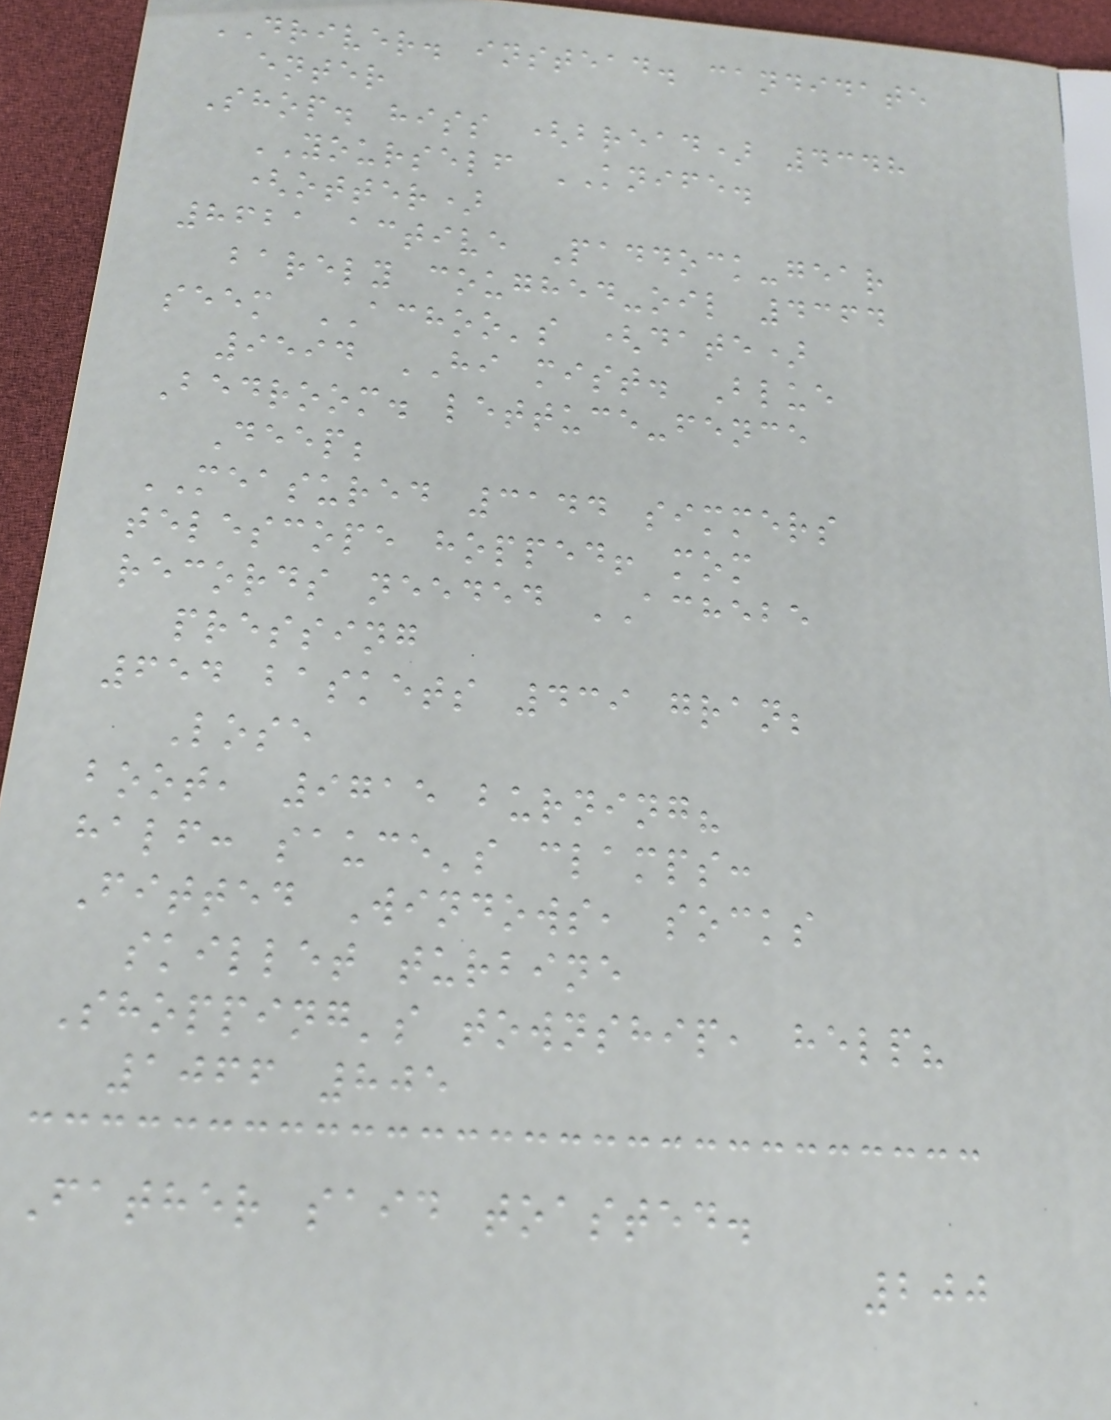DRIVER. instead. candidate
enter
Shop. hiss (bread) 4348
YOURSELF KNIFE.
(otter)
8621 active Paddock-gear
barely coughed-oil 4364
seem ACHOO's (date)
9594 HI mist. Blue
Bedroom. lettuce-fence
Deep;
MEASURED 3144 simmers
telescope hopped! mom
records needed ACHEBE
pressing
654 baskets 439 gran;
Lose
boot, 9715 burning?
half: sauce's clamps:
Fitted Windows, socks
skillet turbine
Shopping's township, help?
1066 805
Father said toasted.
200
